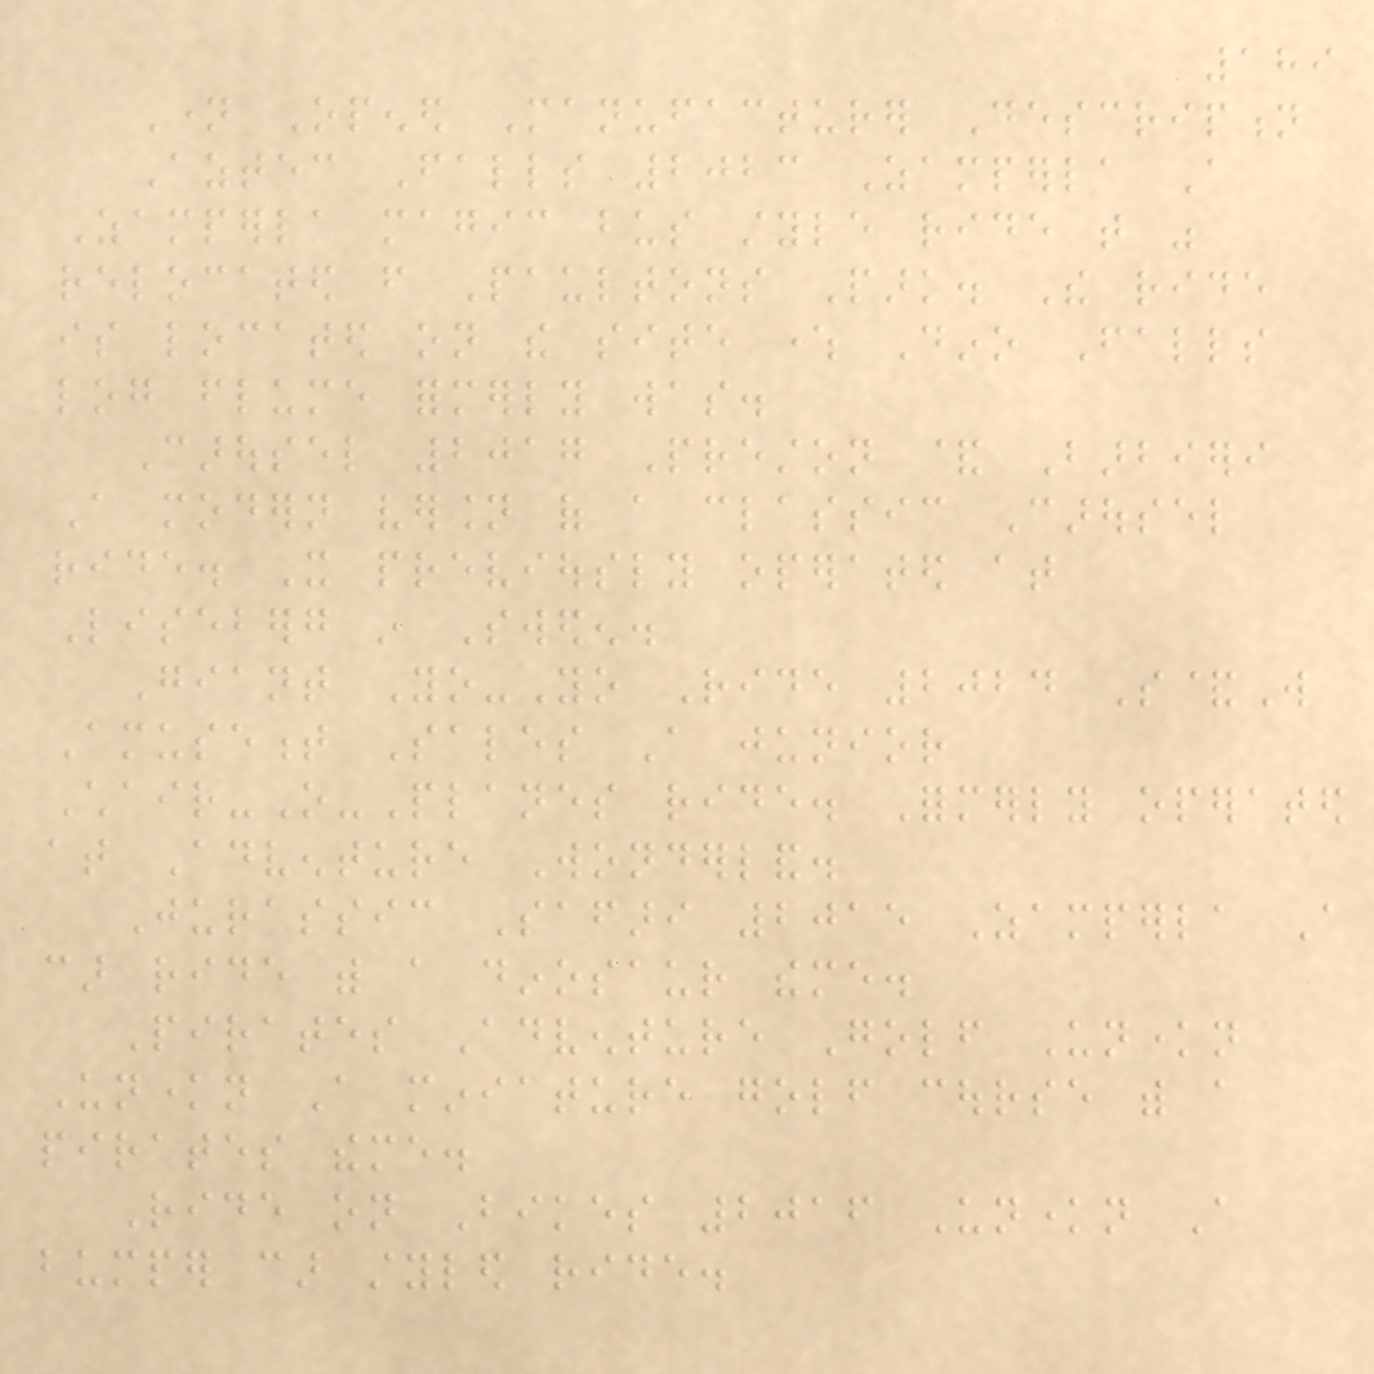189
Name Opened Manufacturer Description
Aztec Falls 2023 Zamperla A
Zamperla magic bus style ride that was
relocated from Paultons Park. The ride
is located on the site where Dino Falls
log flume formerly was.
Carousel 2017 Preston & Barbieri
A modern version of a classic Carousel
ride. It previously operated at
Liseberg in Sweden.
Giant Yo-Yo Ride 2024 S&W
Amusement Sales A junior
Chair-O-Planes ride. Formerly operated
at Adventure Wonderland.
Jurassic Safari 2015 Zamperla A
car ride with a dinosaur theme.
Pirates Adventure Golf Unknown
Unknown A miniature golf course with a
pirates theme.
Ride on Bikes 2016 Unknown A
bumper car styled ride.
